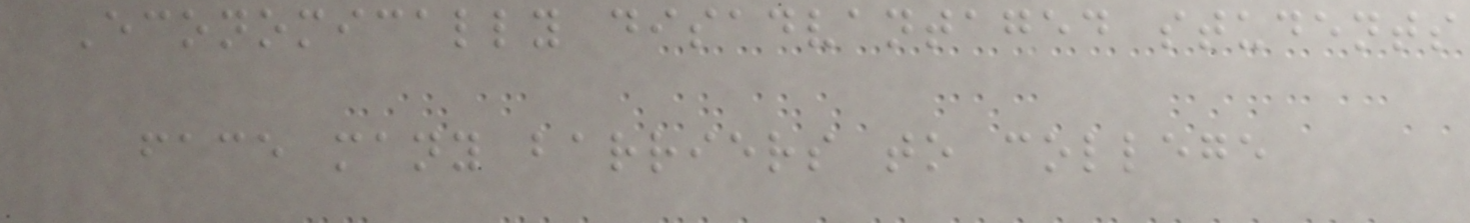Economically disadvantaged students
face many barriers to college
